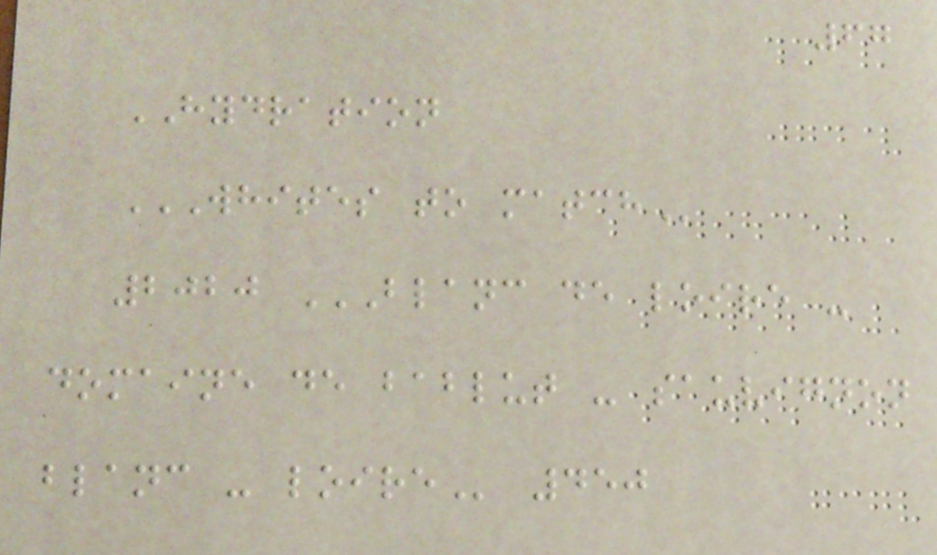67
HYDRATION
WHITES TO MATCH
2020 BLANC DE LOIRE -
DOMAINE DE BABLUT - SAUVIGNON
BLANC - LOIRE 450
